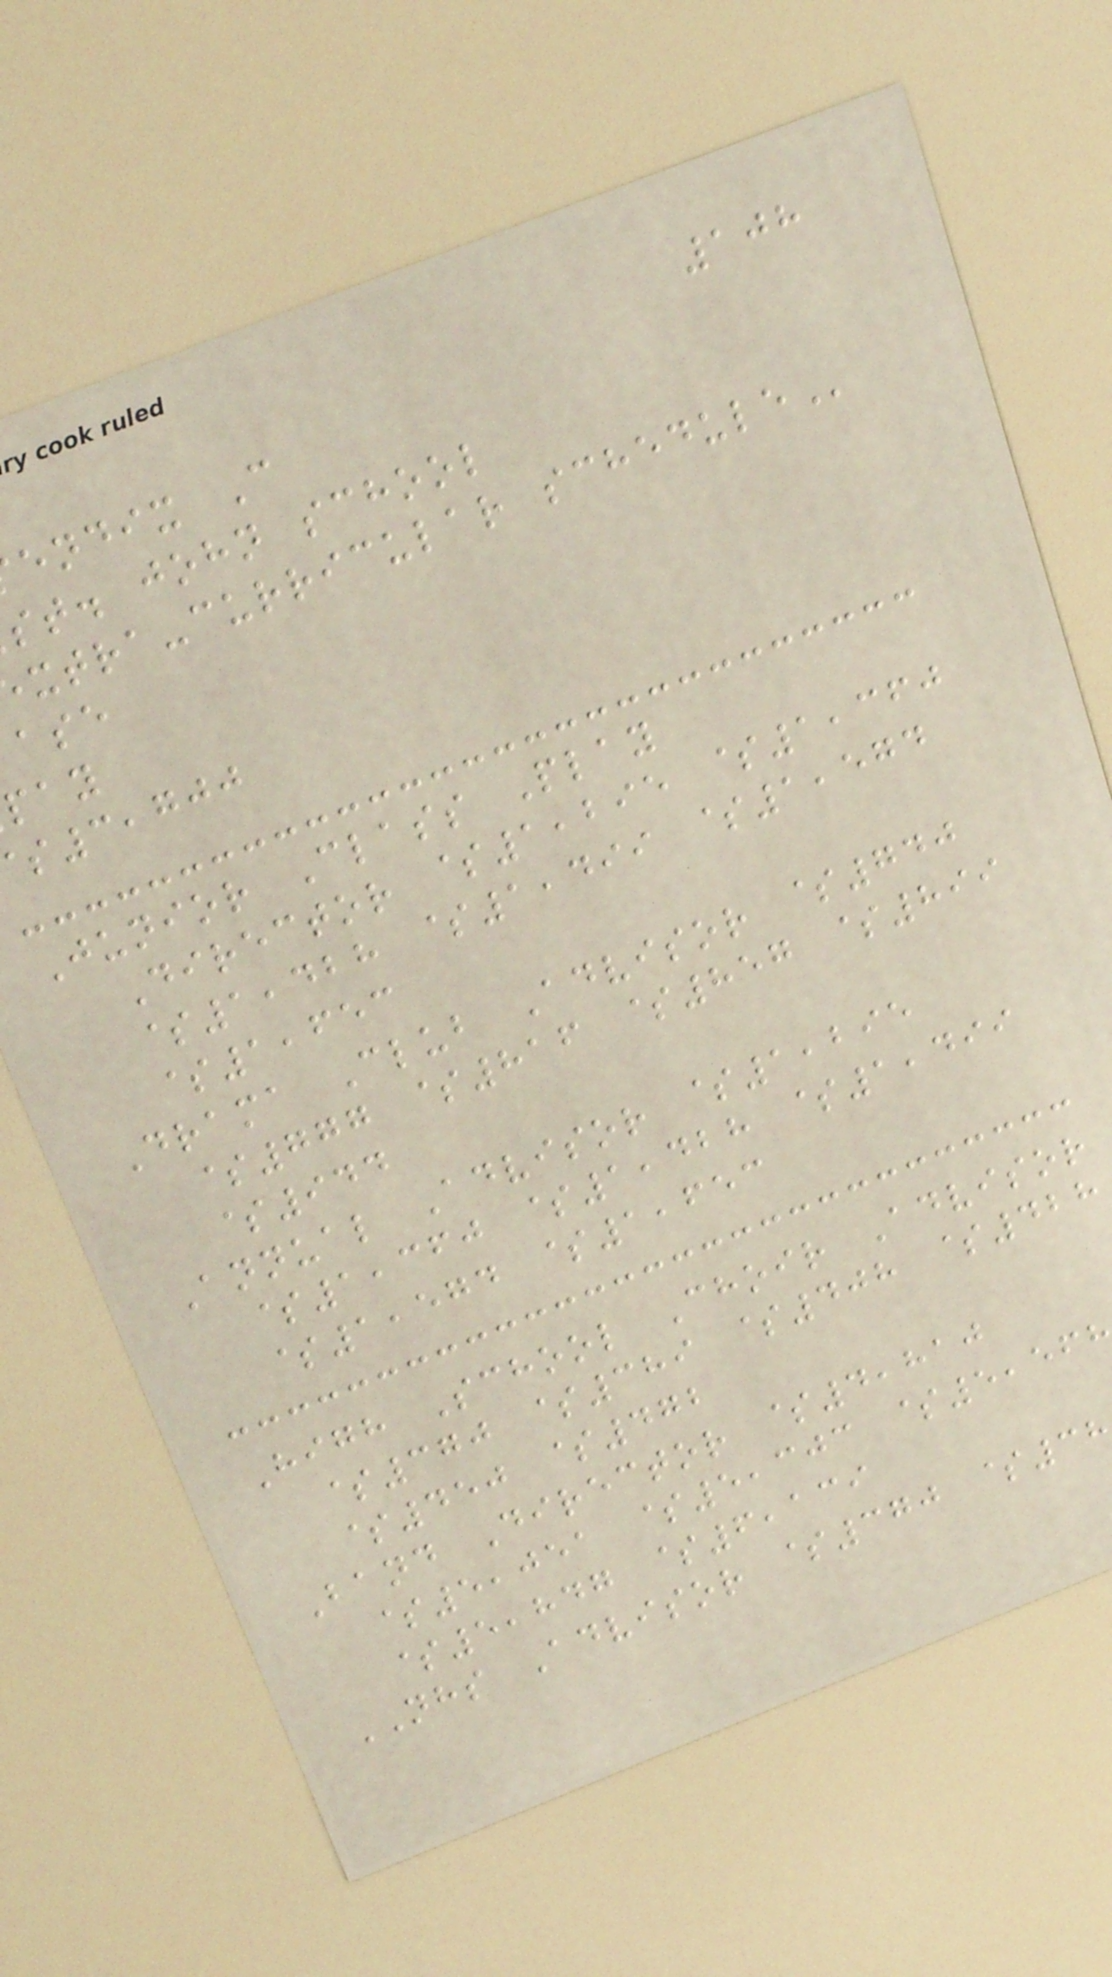108
endix C
st. john school
xtra-curricular
3,700
Junior Class Play
Director $1,295 $1,360
$1,428 $1,499 $1,574
$1,653
Drama Club Advisor $740
$777 $816 $857 $899
$944
Annual Advisor $1,295
$1,360 $1,428 $1,499
$1,574 $1,653
High School Choir Advisor
$370 $389 $408 $428
$450 $472
Band Director $4,810
$5,051 $5,303 $5,56
$5,847 $6,139
NHS Advisor $370 $38
